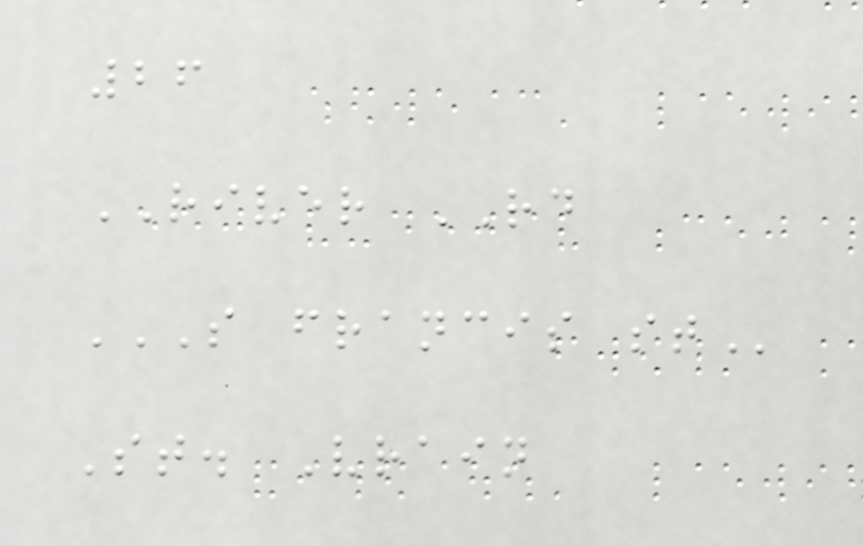26
RIVER RD
S FRANCIS ST
St. Vrain
